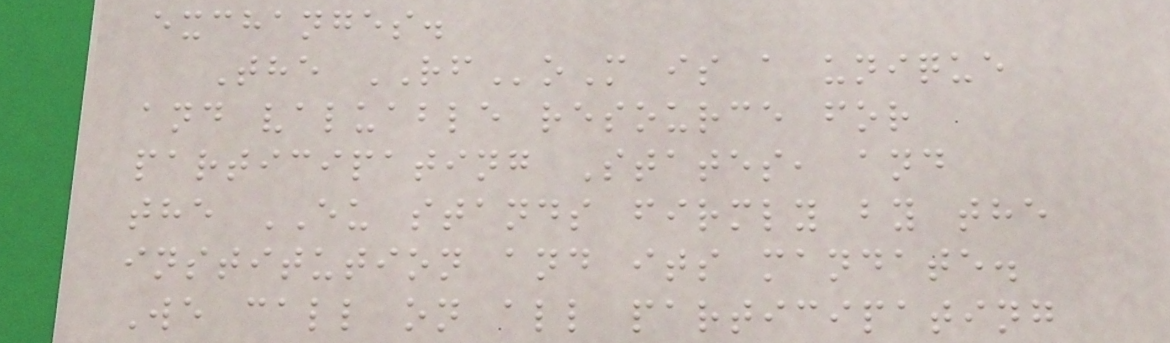exchanges.
The RFoM is a unique
and valuable resource for
participating States, and
the EU stands firmly by the
institution and its mandate.
We call on all participating
